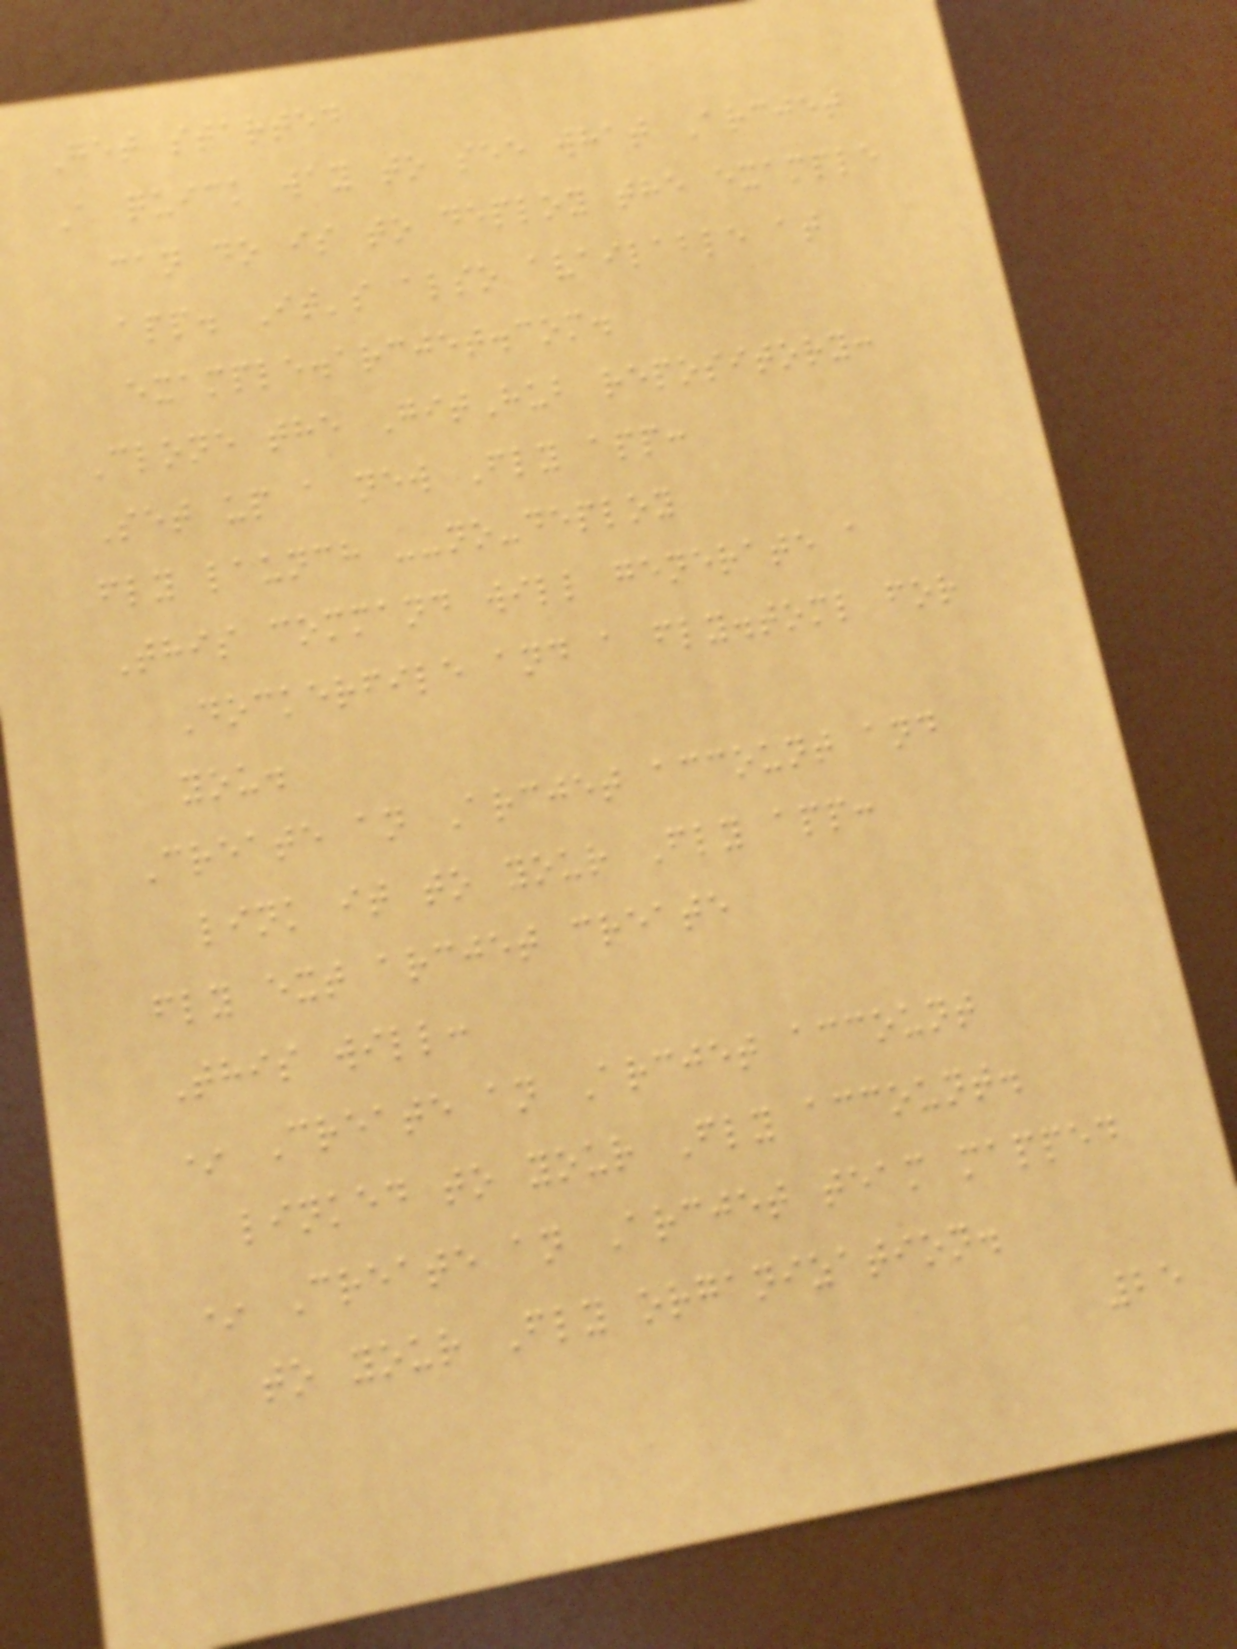Get started
A quick way to see what Arcjet
can do is to deploy the example
app. It's also available at
example.arcjet.com.
Clone the GitHub repository:
Set up a new Fly app:
fly launch --no-deploy
This command will generate a
Dockerfile and a fly.toml for
you.
Create an Arcjet account and
link it to your Fly app:
fly ext arcjet create
This will:
* Create an Arcjet account
linked to your Fly account.
* Create an Arcjet team mapped
to your Fly organization.
25
